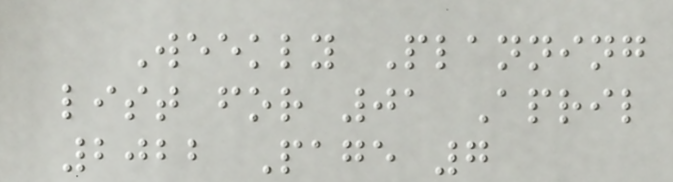Weekly Planning
list for 01 April
2022 Page 7
